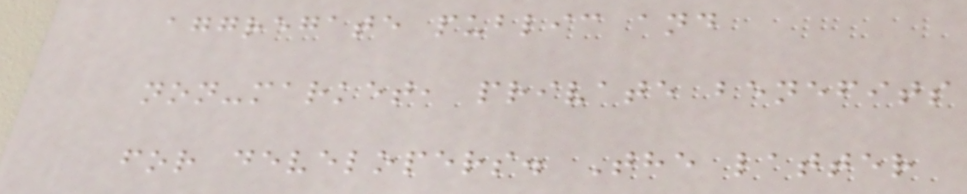aggregate public and
non-market, private benefits
for developers. The latter
